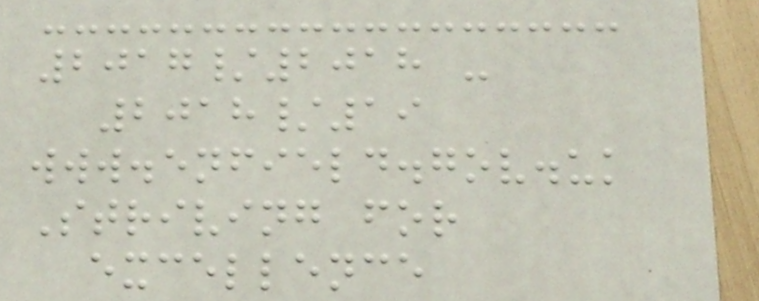2017/2018 -
2018/19
www.enfield.gov.uk
Striving for
excellence
